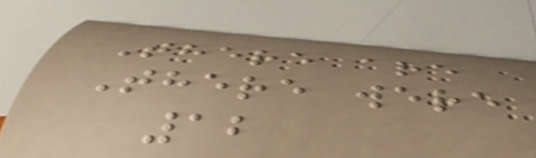There are
There were
12
